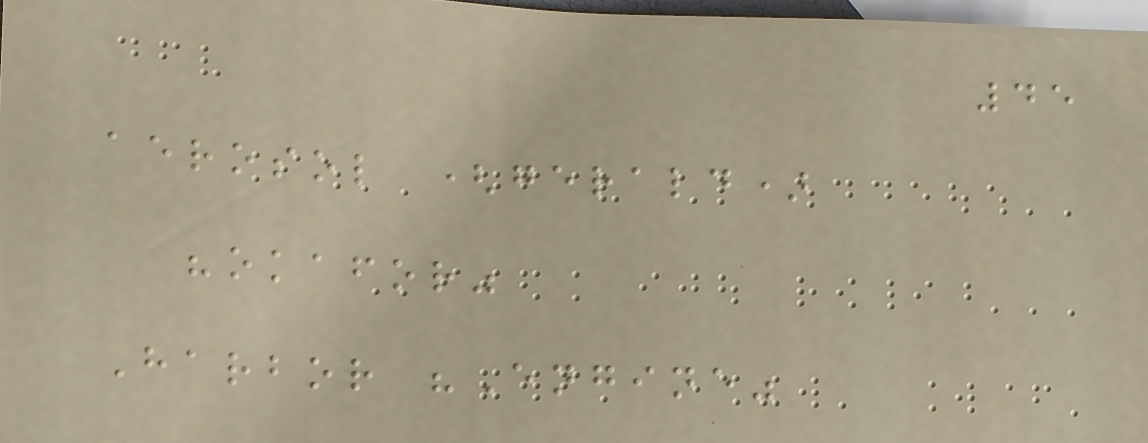45
aerosol (gerald)
"okafor"
Harbor "Engine"
